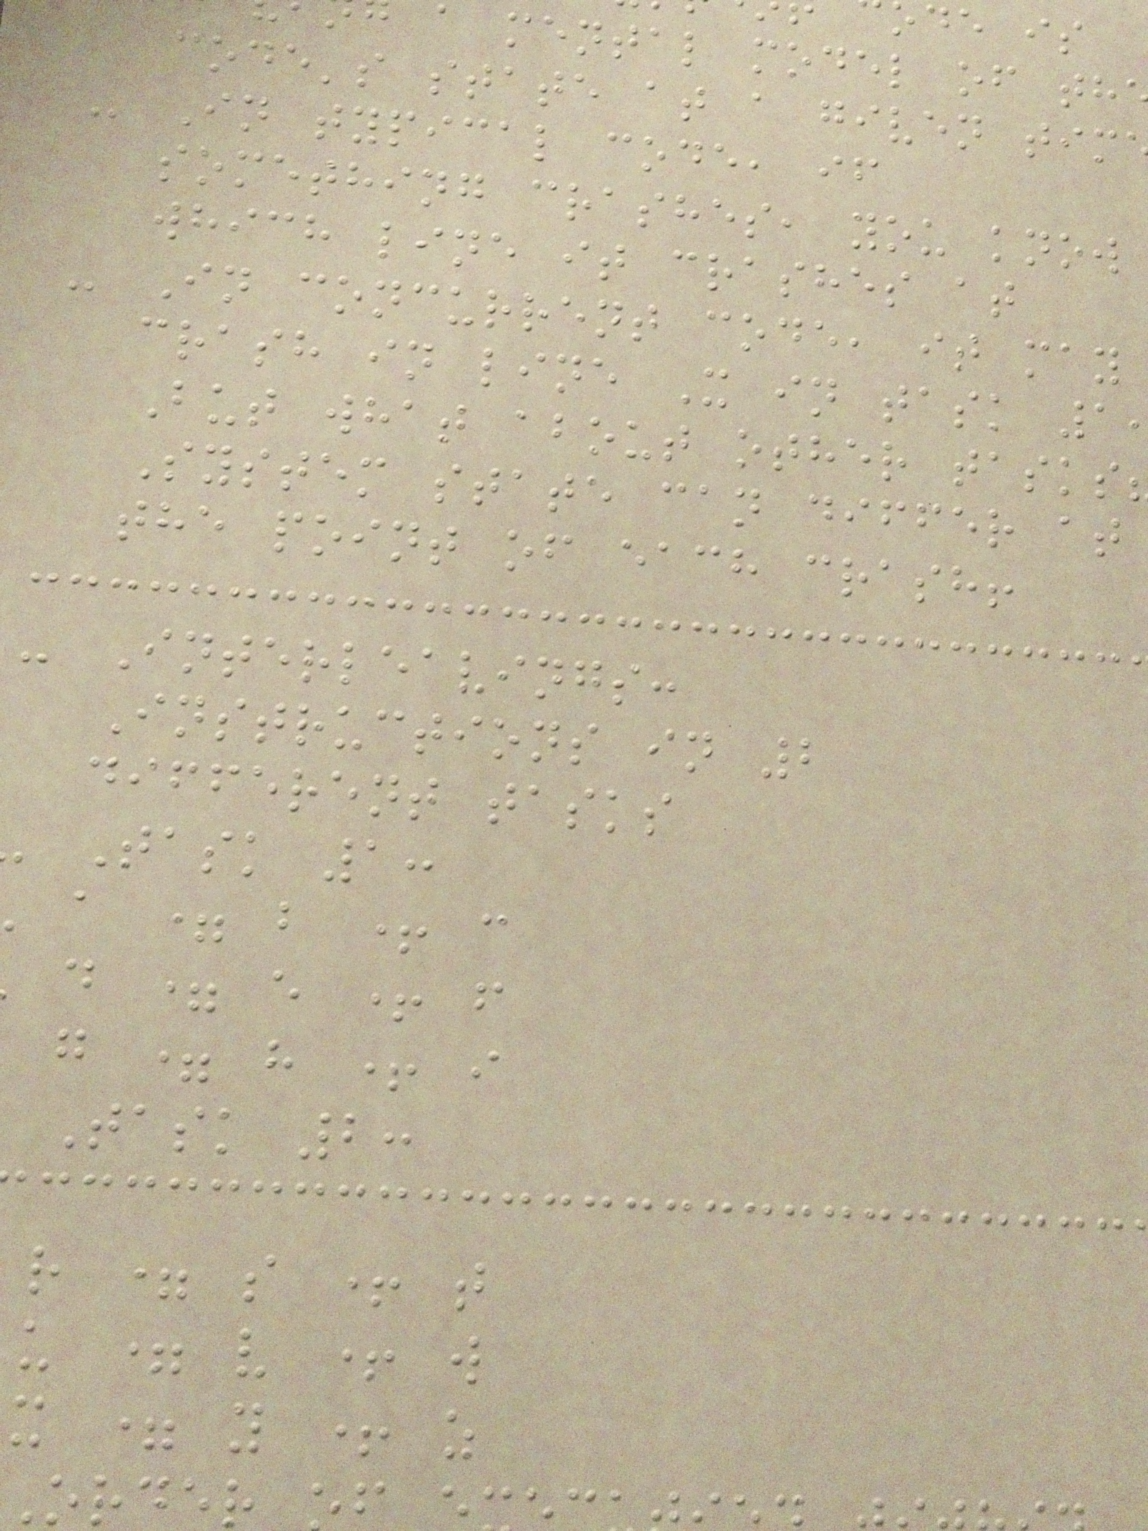a mental model of th
code's state at a given tim
- In typical code, if
something crashes, you know
which line it crashes at
- In concurrent code, it may
crash in line X in task 1
But what about other tasks
System state can differ at
the point of each crash!
- Interleavings:
Instructions in 2
different tasks
Task 1:
a = b + c
d = e + f
g = h + i
Task 2:
r = s + t
u = v + w
x = y + z
